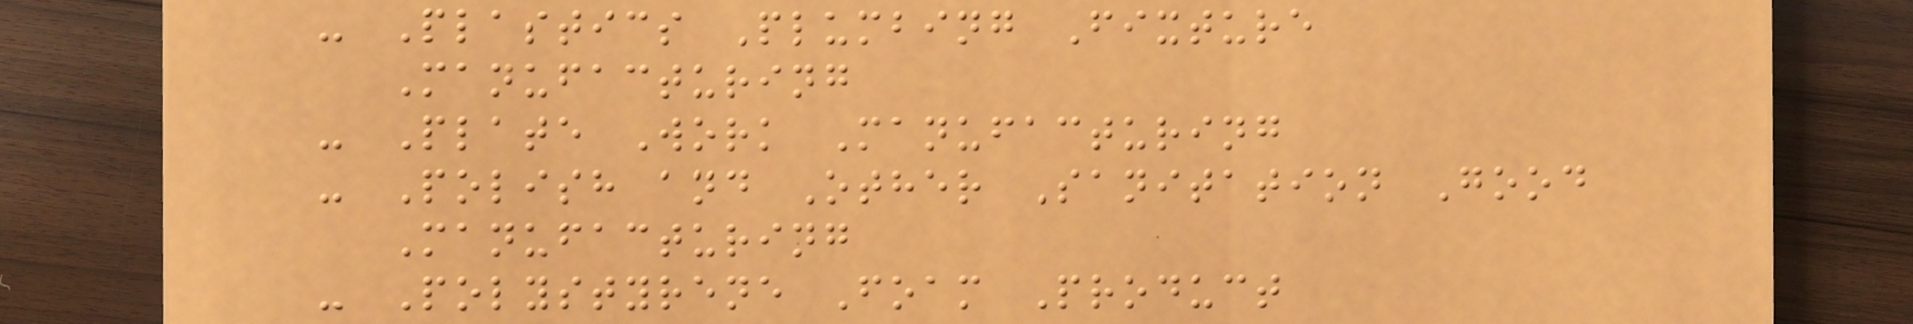- Plastics Plumbing Fixture
Manufacturing
- Plate Work Manufacturing
- Polish and Other Sanitation Good
Manufacturing
- Polystyrene Foam Product
